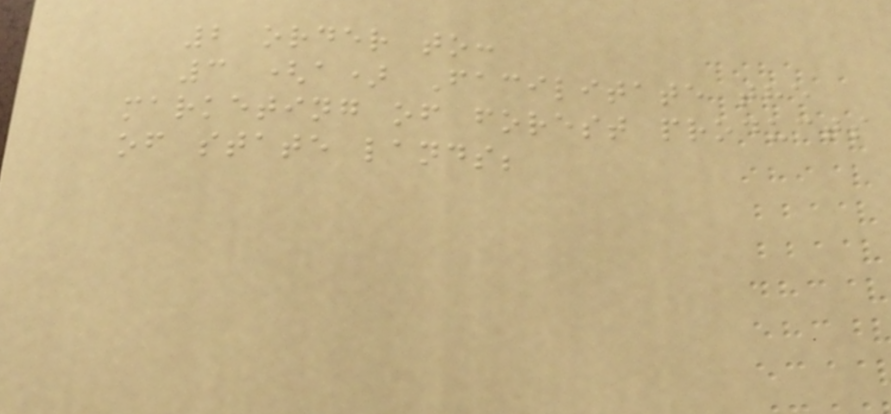2 order to:
3 (a) Facilitate the
marketing of forest products
of state lands;
